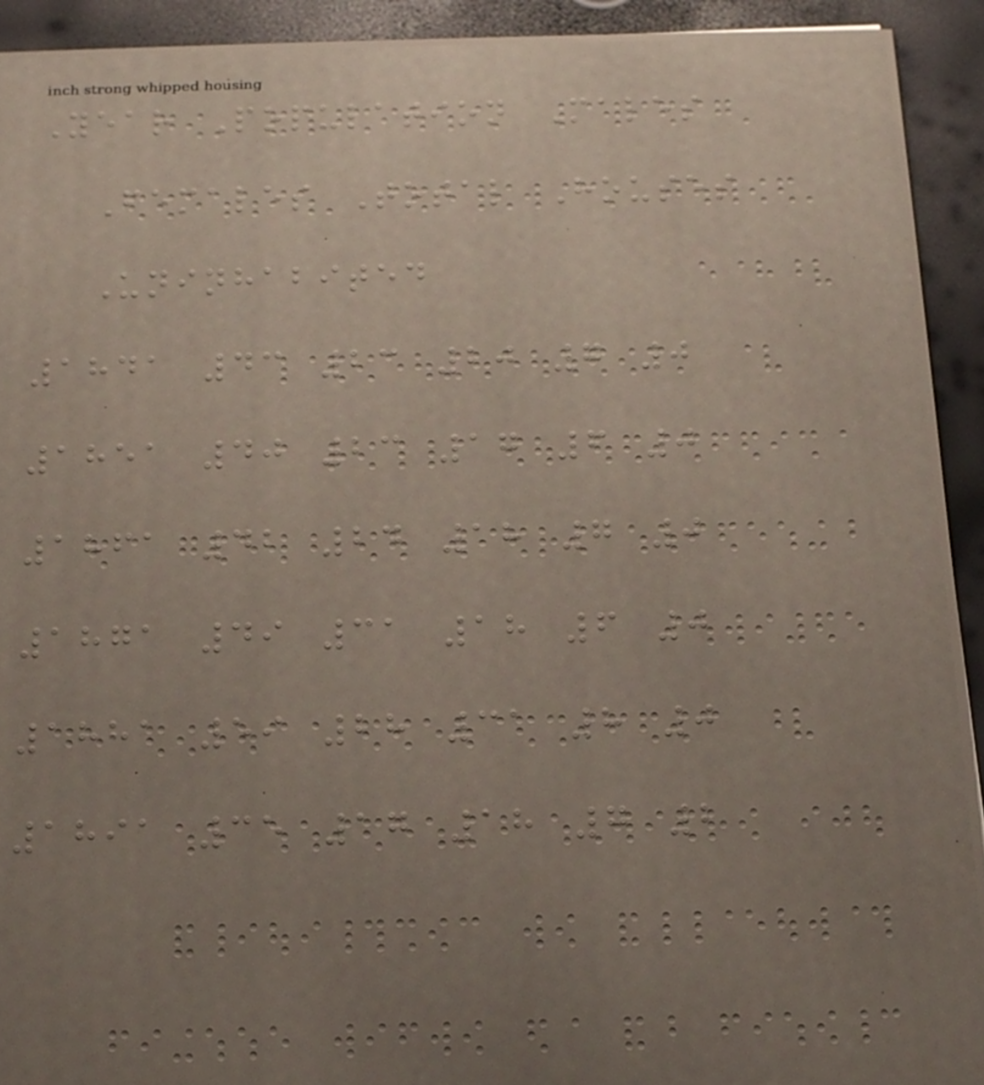Year Population Males
Females Total Houses
Uninhabited
1841 43 23 20 7 0
1851 40 23 17 6 0
1861 42 24 18 7 0
1871 49 31 18 6 0
1881 59 28 31 8 0
1891 35 17 18 7 2
